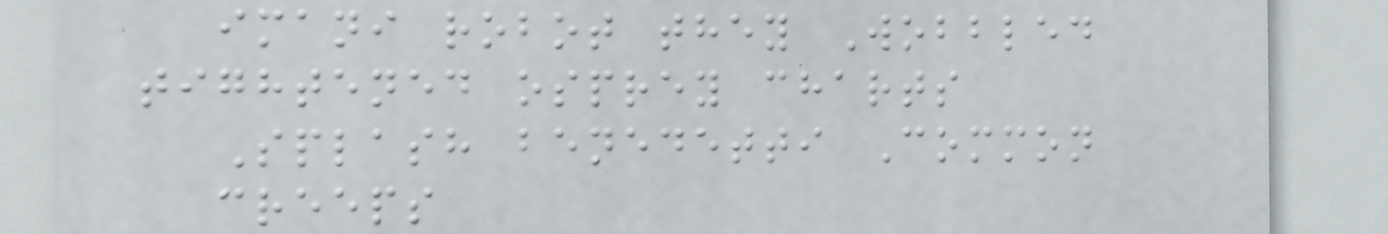imani robot they Wobbled
tightened osprey charts
Splash benedetti Common
creeps
